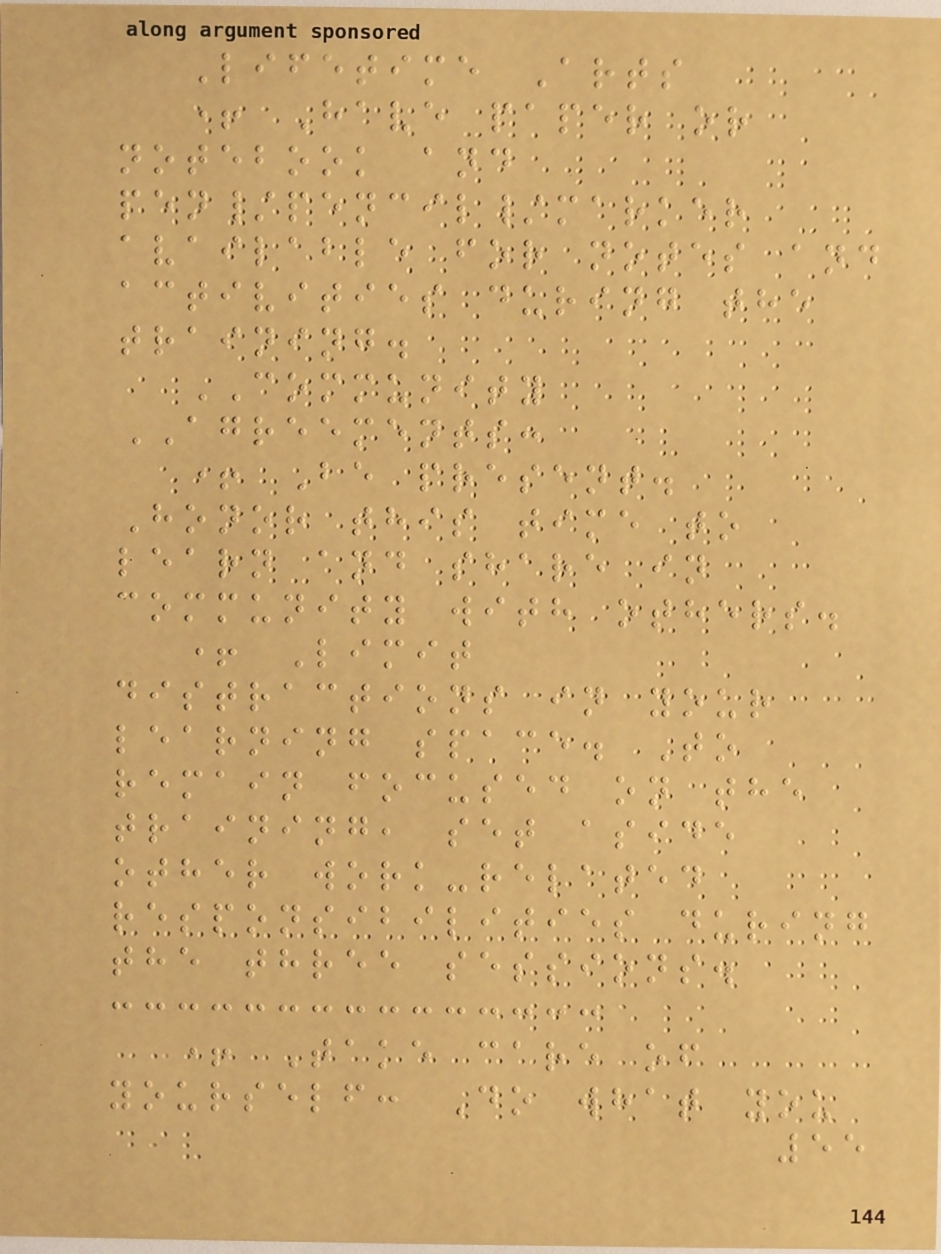Lifetime Arts
+ Have paper or
notebook and
pen/pencil/marker
available for notes and
activities during the
training.
COMMUNITY
AGREEMENTS:
+ Be present.
Honor this time to
learn and share in
community with others.
+ Limit
distractions in your
learning space. To
remain focused on the
training, set aside
other work-related
responsibilities during
the three sessions.
+ Take care of
yourself: Do what you
55
